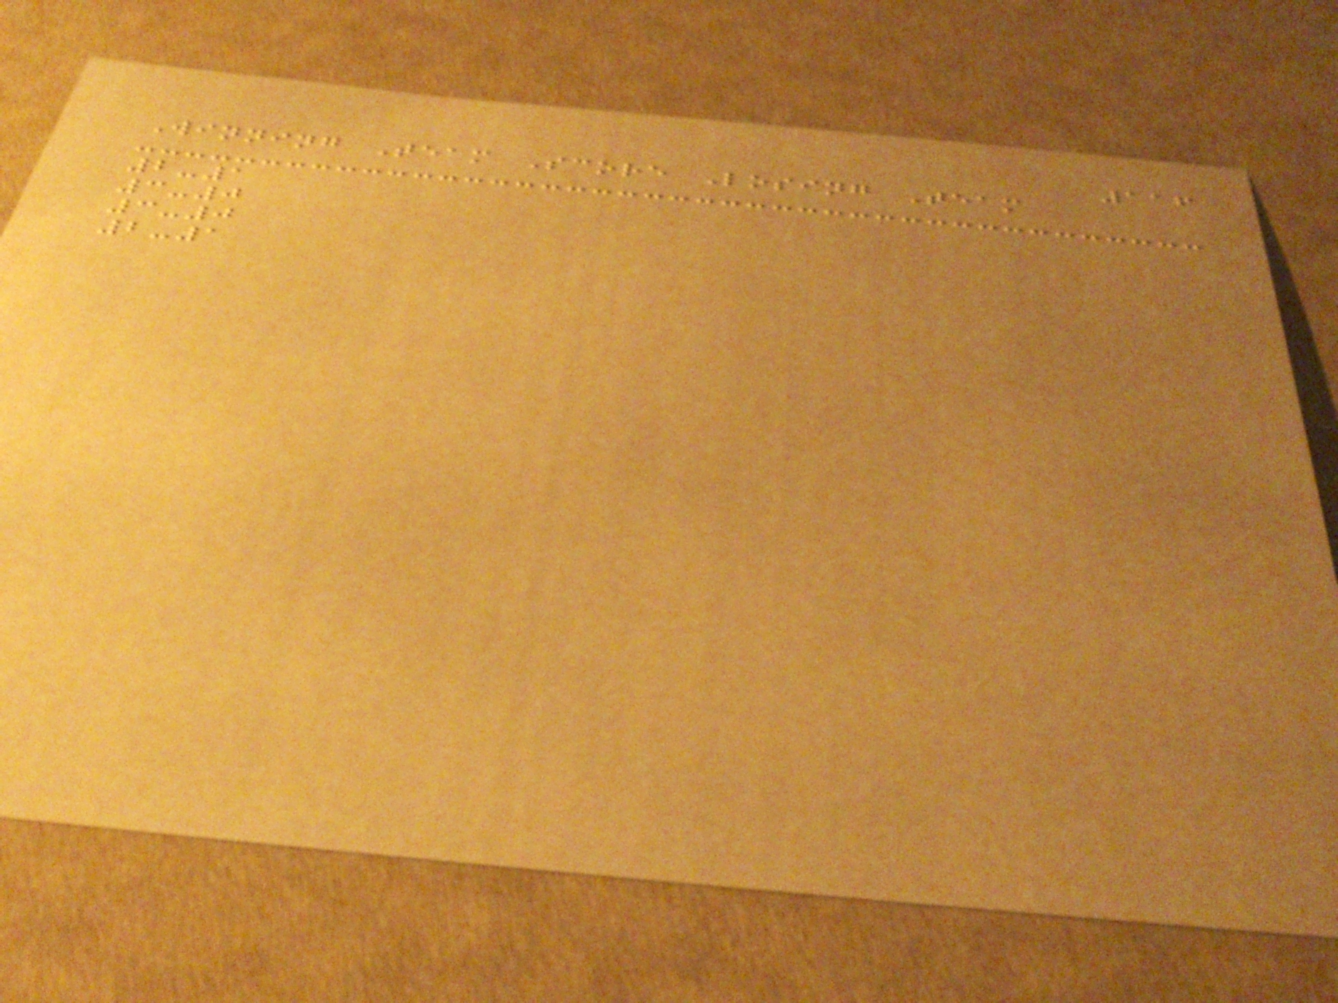116
Winning Team Score Losing Team
2-1
3-0
3-0
2-1
